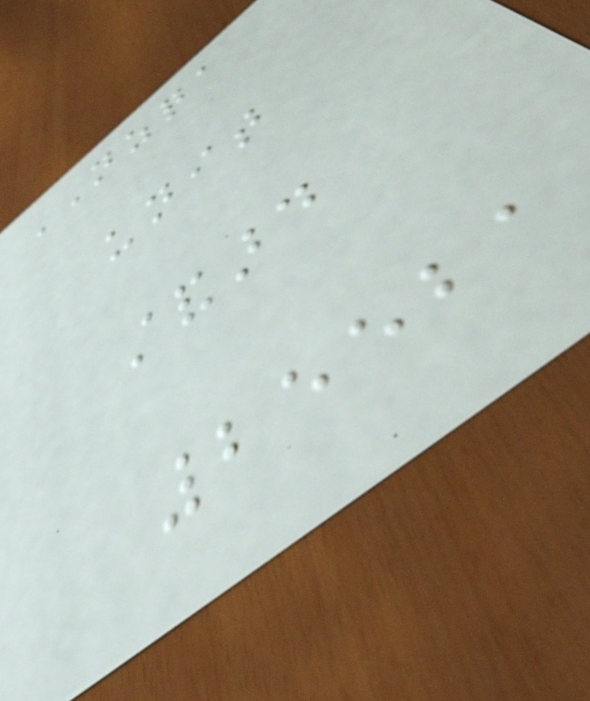NZQA
unit
standard
25521
